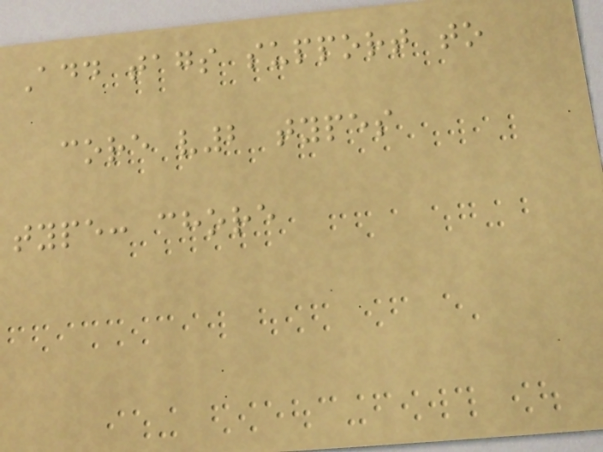Add tags support to
core v2 types
type: chore
